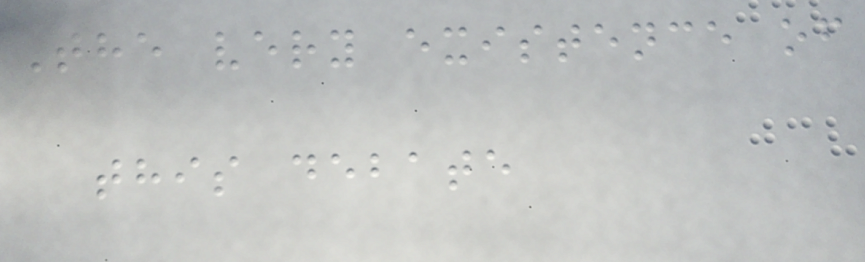The very existence of
this debate
